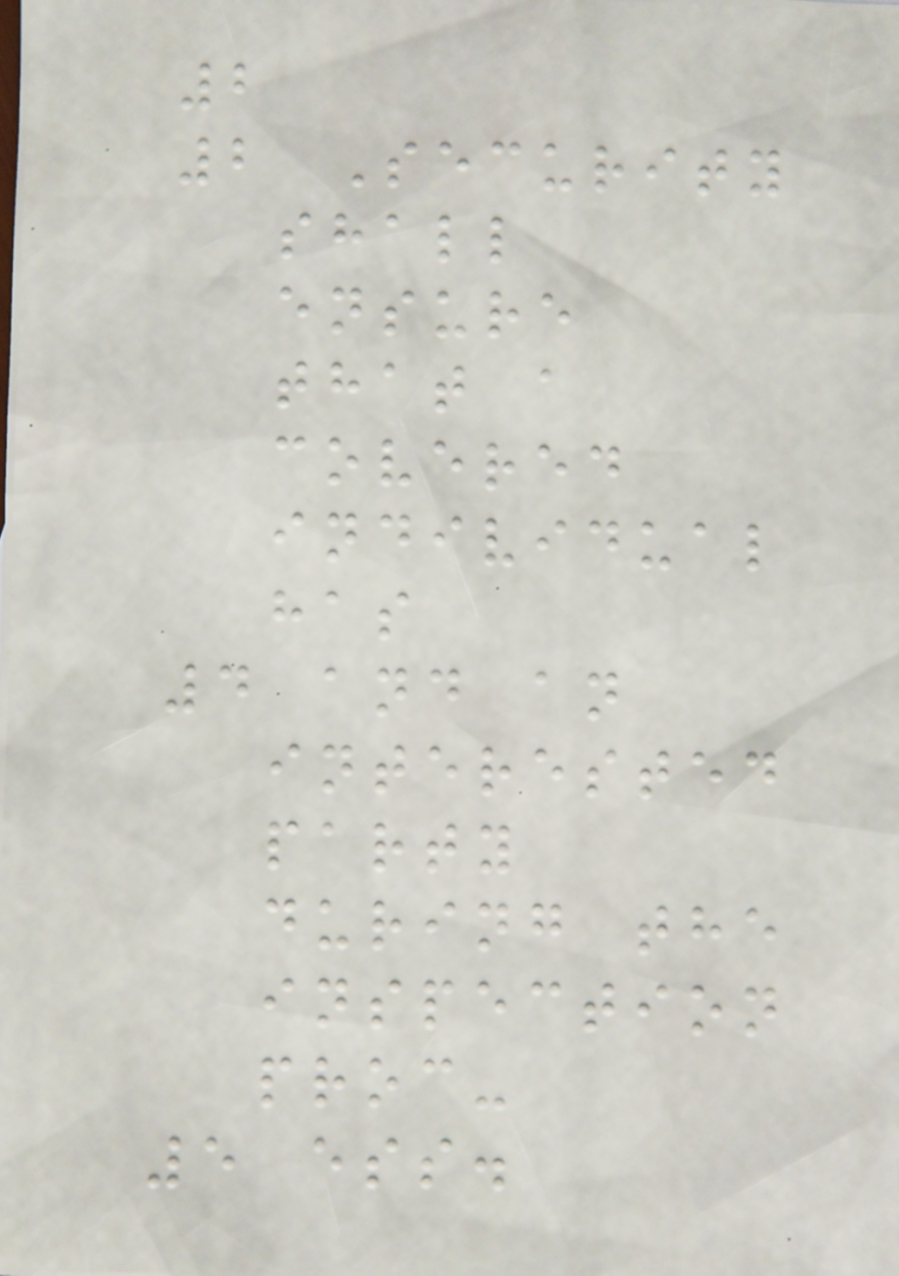2
2 Security
shall
ensure
that a
covered
individual
has
4 and an
interested
party
during the
inspection
proc-
5 ess.
